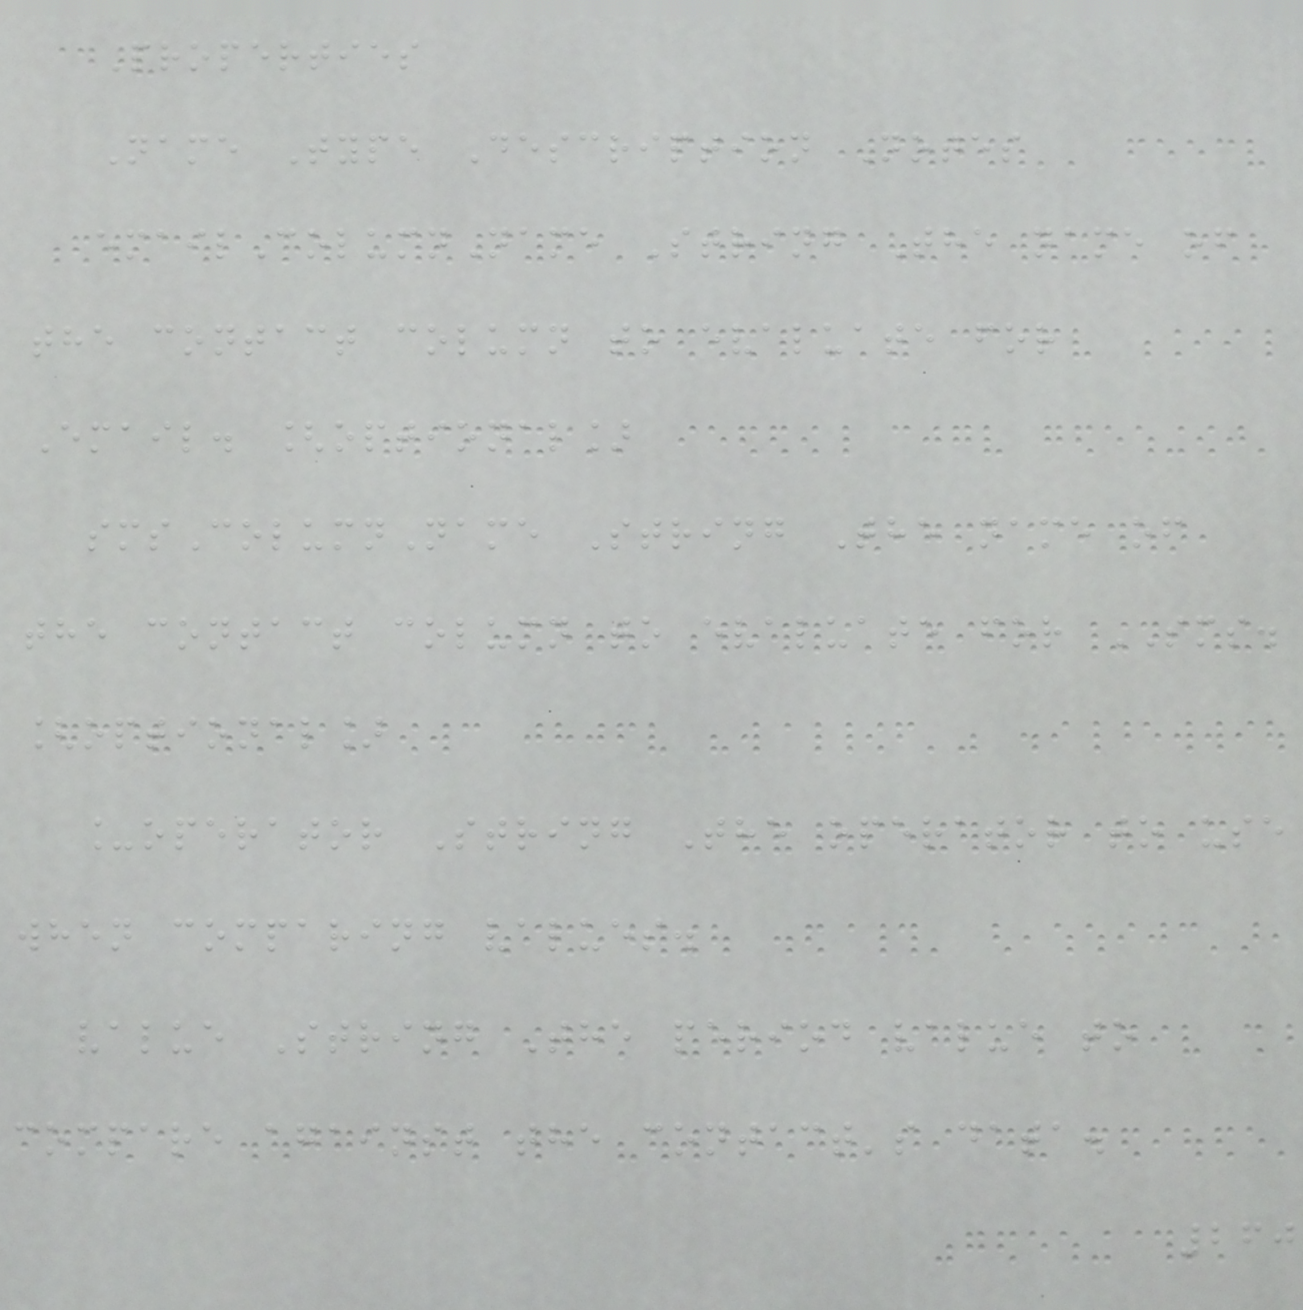Properties
Name Type Description Notes
emailColumnName String The name of
the contact column to evaluate for
Email. [optional]
smsColumnName String The name of
the contact column to evaluate for SMS.
[optional]
_operator String The operator to use
when comparing values.
value String The period value to
compare against the contact's data.
260
